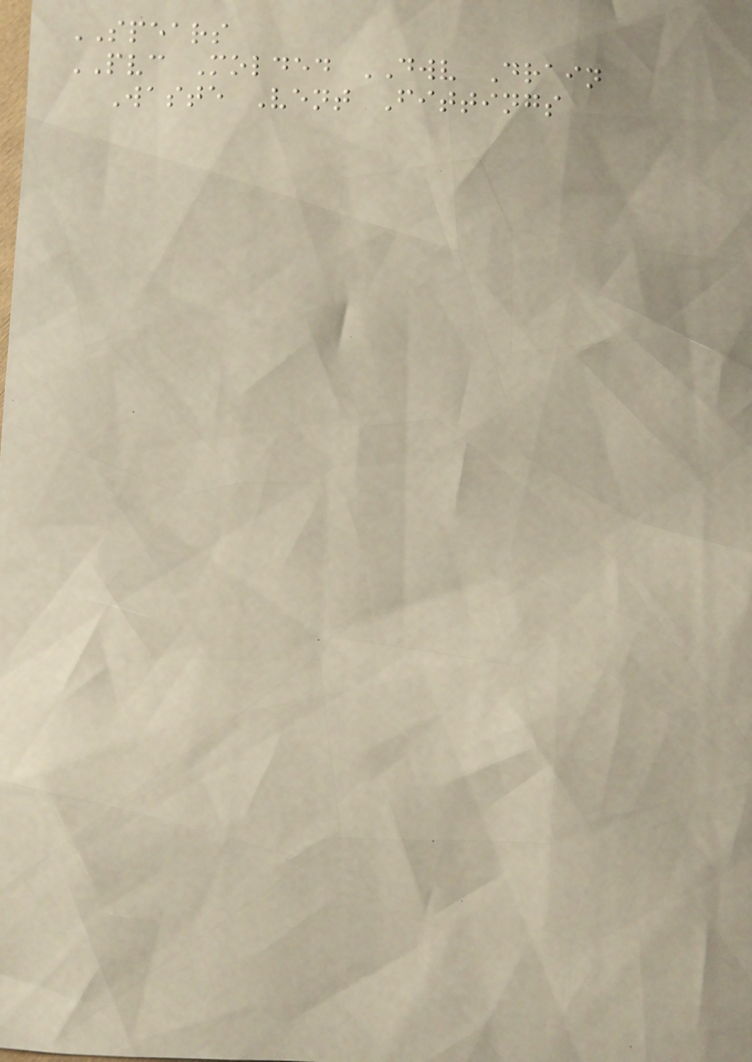SPEARS
PVC Molded DWV Drain
Waste Vent Fittings
